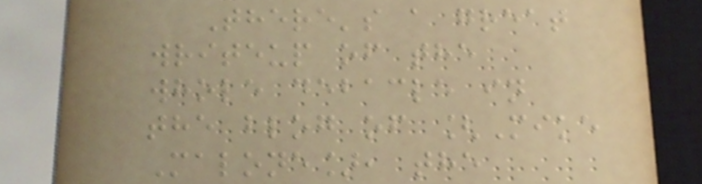There's a great
writeup of the
whole debacle in
the blog of [Mike
Malone], the
